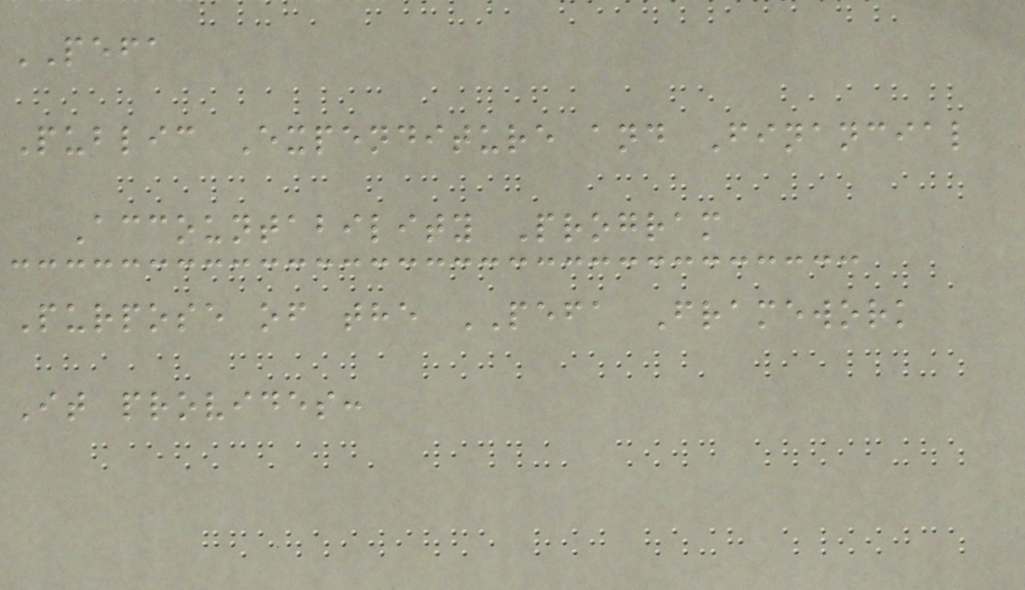PEFA
Public Expenditure and Financial
Accountability Program
Purpose of the PEFA Framework
It provides:
